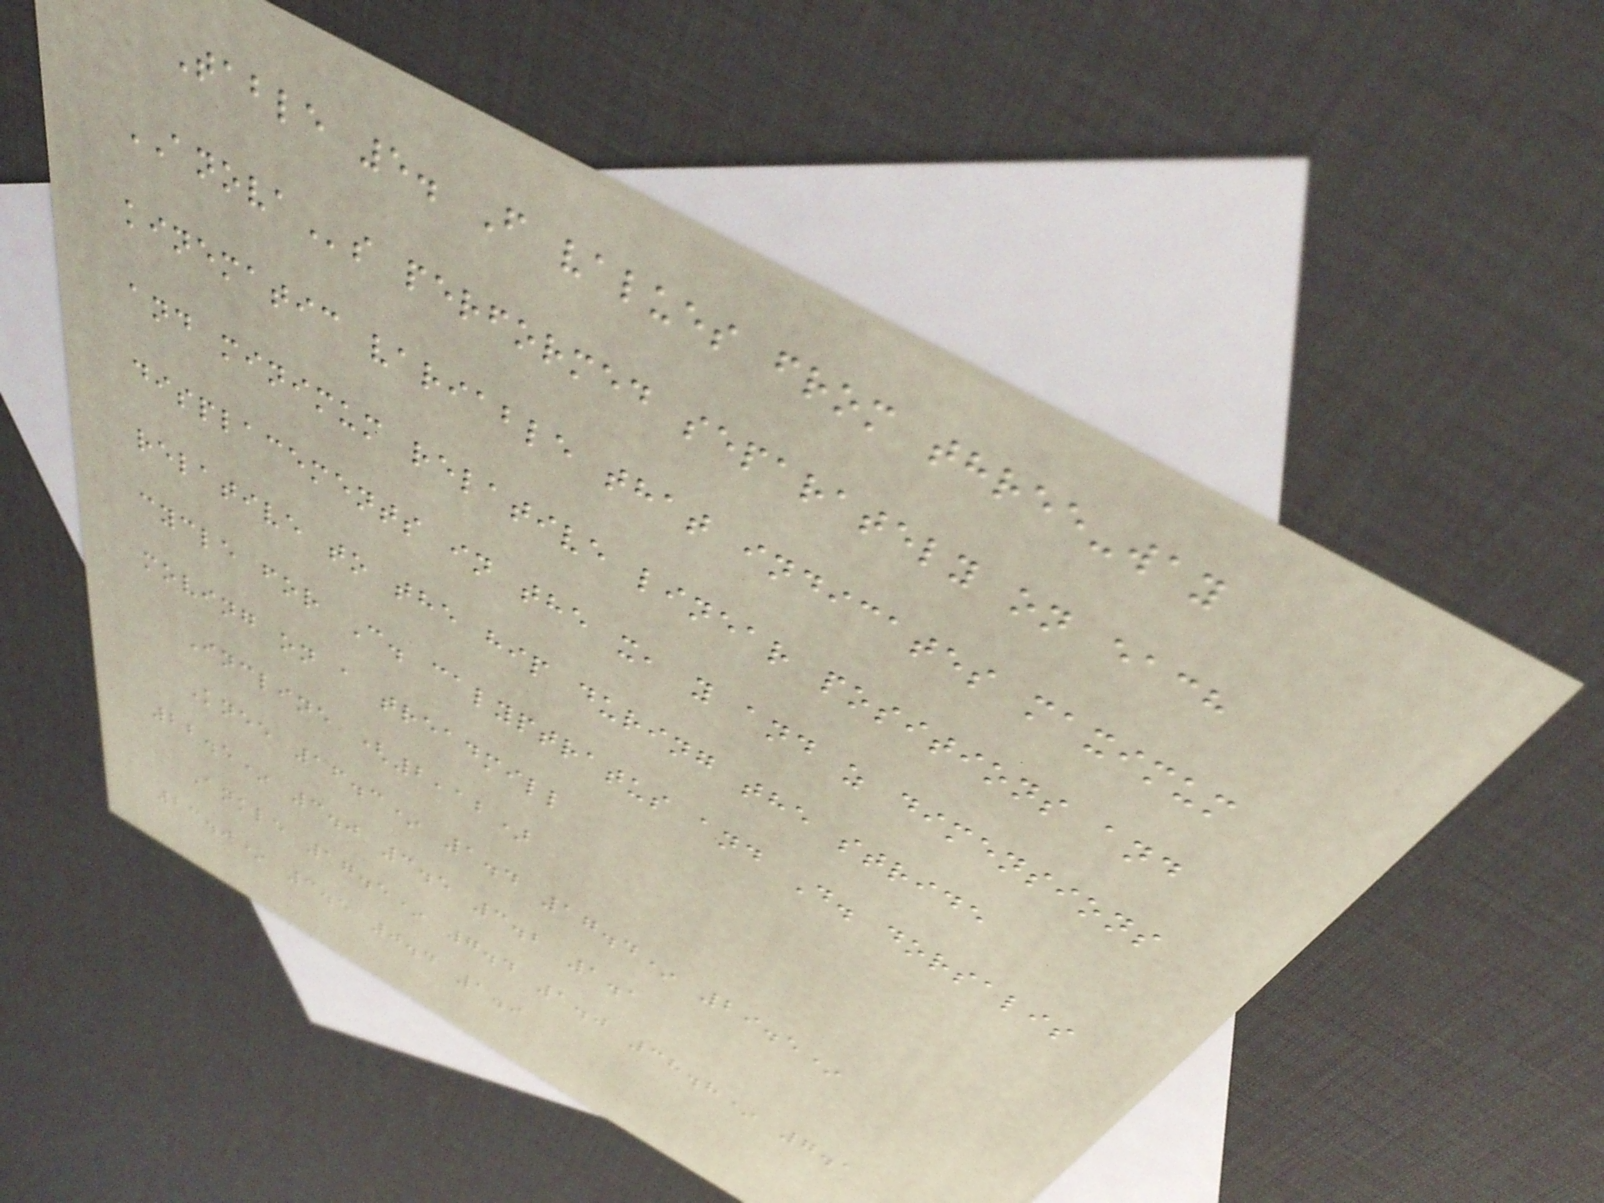Table 5. F values from three-way
ANOVAs performed separately on each
kinematic variable that indicates maximum
and minimum relative linear positions and
displacements in the x, y and z dimensions
relative to the hip during the stride
cycle for C. calyptratus and D. dorsalis
moving on a treadmill
Incline (2,12)
Knee 16.3* 1.4 17.4* 29.5*
22.5* 3.0 3.5 3.2 1.1
Ankle 17.5* 7.4 1.0 38.8* 7.1
23.0* 3.5 0.4 1.9
